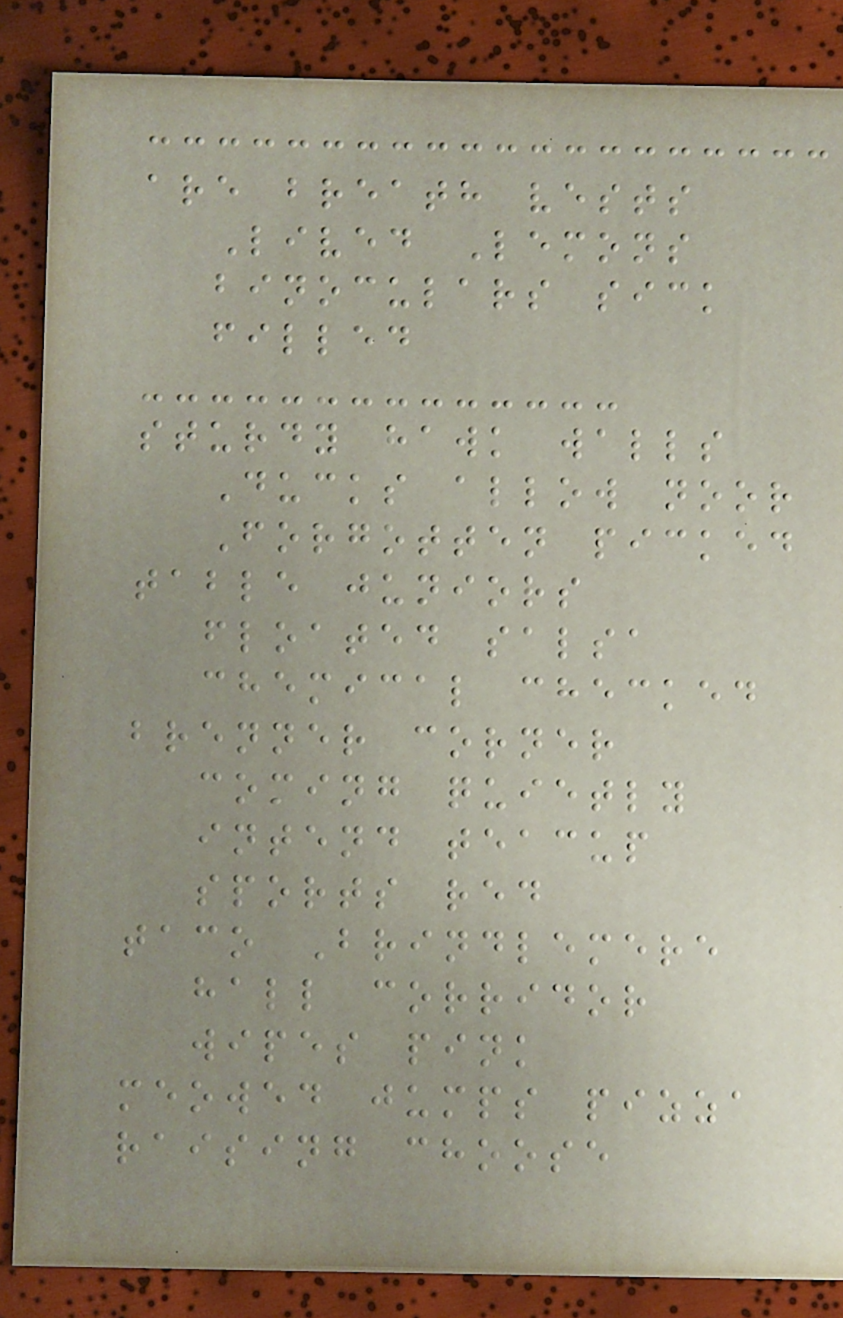are breath vests
Lived Lemons
binoculars sick
filled
sturdy hawk walls
Ducks allow noor
Forgotten picked
table juniors
floated salsa
chemical checked
brenner corner
coming quietly
intend teacup
sports red
taco Brindlemere
hall corridor
wipes pink
meowed jumps pizza
raising choose
